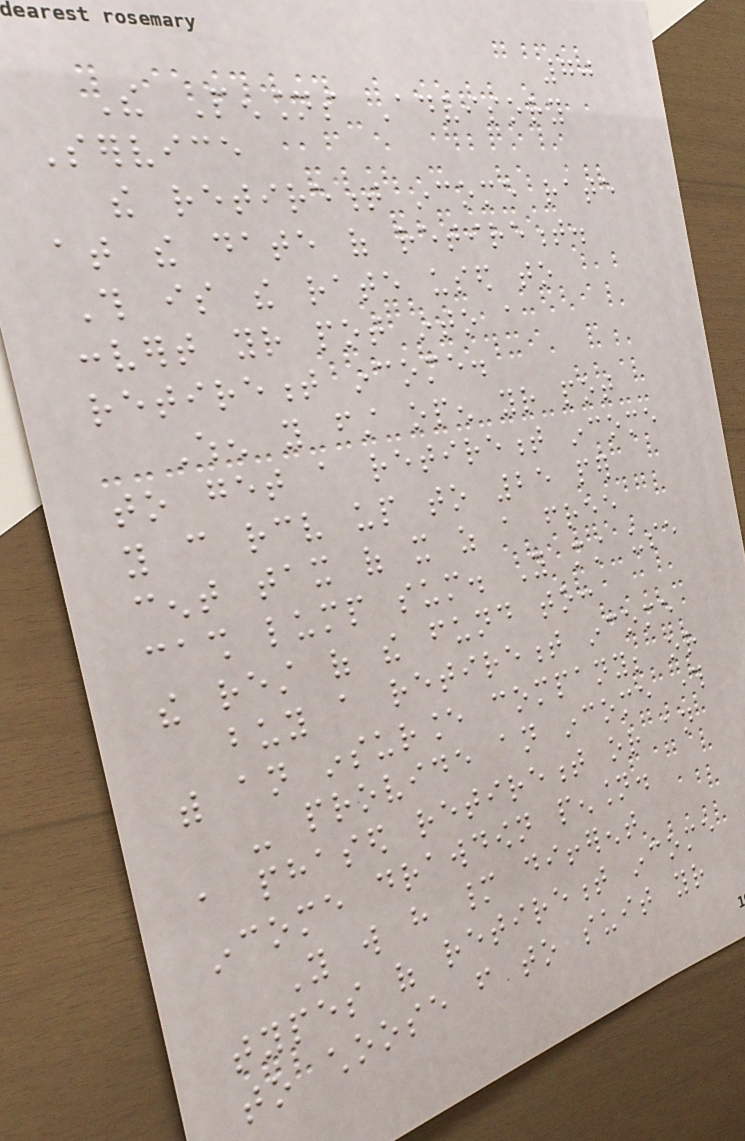70
The Pensions Advisory
Service
the retirement income rate
at the date of retirement.
This is the rate used to
convert your pot into a
retirement income.
When you first open your pot
to get a retirement income
you can receive up to 25 per
cent tax of it as a free
cash lump sum. You must use
the rest of the fund to:
buy a retirement income
with an insurance company; or
- provide an income through
a phased retirement or an
income drawdown pension.
You will have many different
types of retirement income
to choose from to suit your
